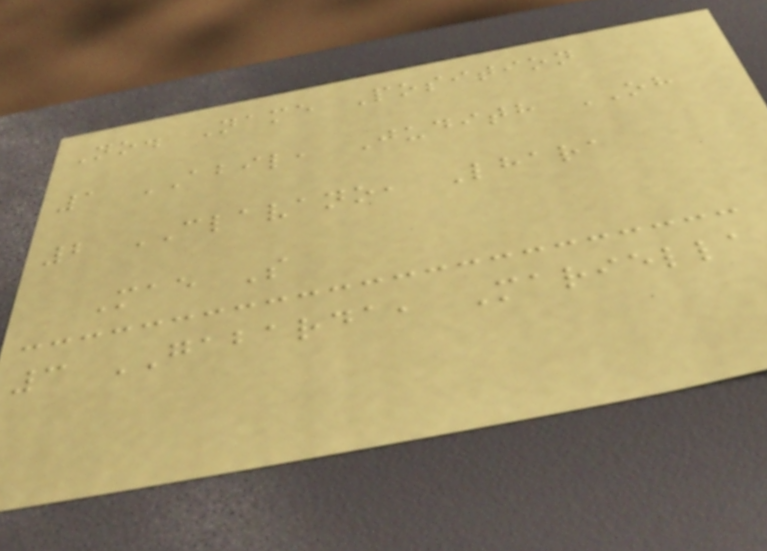No. Name Position
1 ABIL, Judith OH
2 CLAVANO, Lhara
Mae S
3 GABARDA, Mariella
